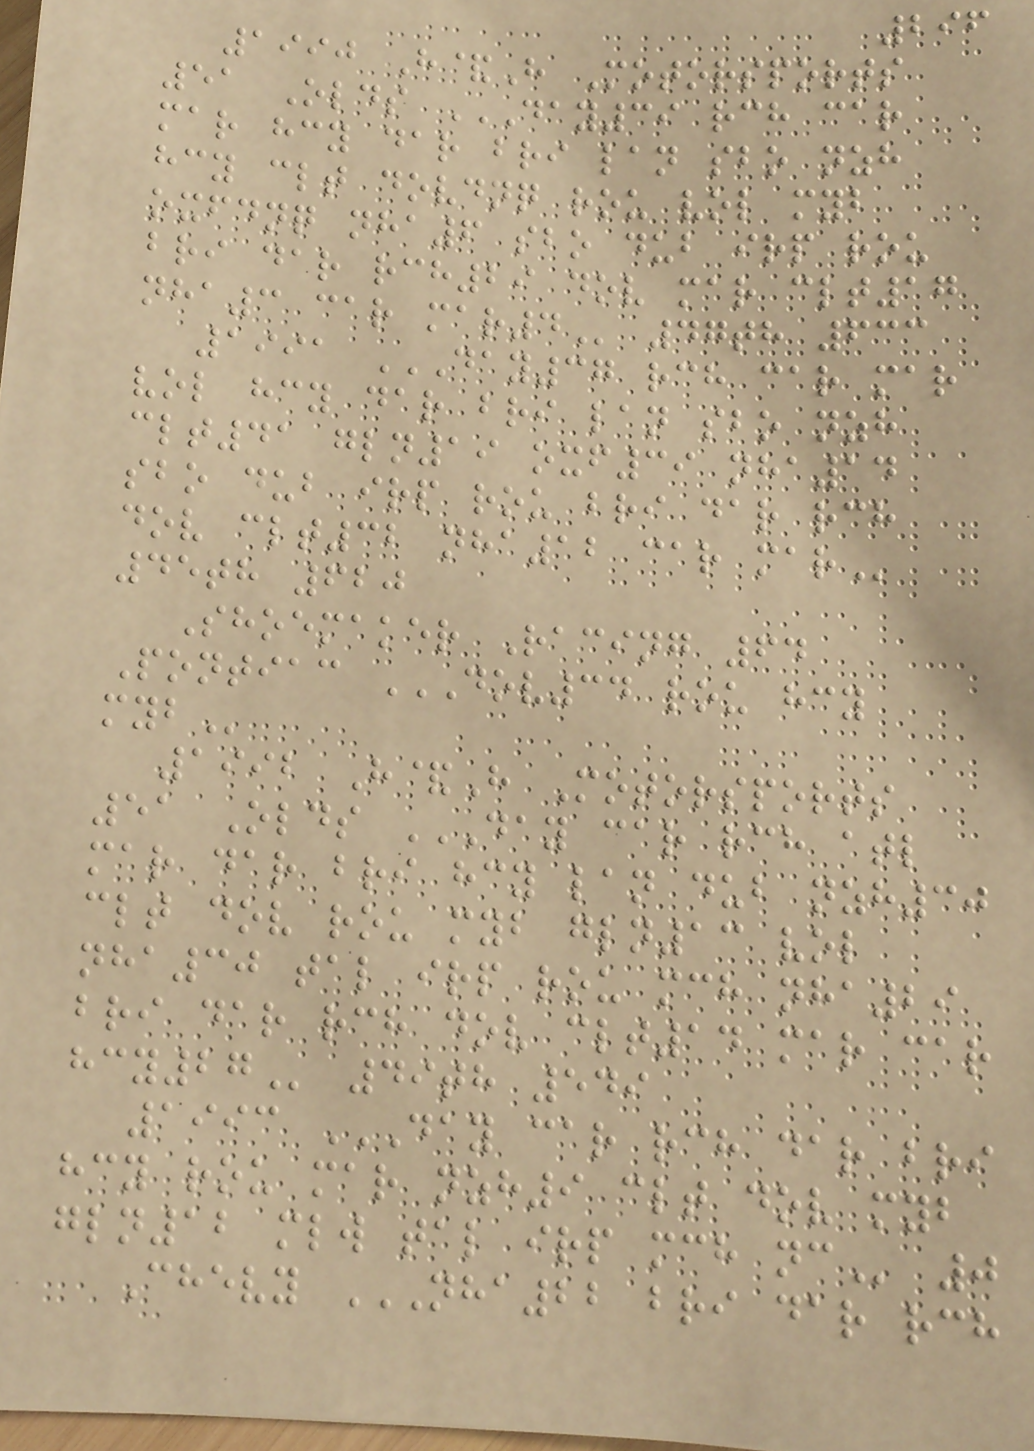296
1990 H&H Motorsports
51 Olds DAY39 RCH CAR
MAR HCY DAR BRI LAN SBO NZH
HCY CLT DOVDNQ ROU VOL MYB
OXFDNQ NHA6 SBO DUB IRP ROU
BRI DAR RCH29 DOV MAR CLT17
NHA3 CAR MAR4 47th 633
1991 DAY37 RCH CAR MAR
VOL HCY DAR BRI LAN SBO NZH
CLT41 GLN19 OXF39 NHA14
SBO DUB IRP ROU BRI DAR RCH
DOV CLT32 NHA12 CAR MAR
45th 620
Shoemaker Racing 64
Pontiac DOV34 ROU HCY
MYB
1992 H&H Motorsports
51 Olds DAY CAR RCH ATL
MAR DAR BRI HCY LAN DUB NZH30
CLT DOV ROU MYB GLN13 VOL
NHA30 TAL IRP ROU MCH NHA29
BRI DAR RCH DOV CLT14 MAR CAR
HCY27 49th 549
1993 DAY CAR RCH DAR BRI
HCY ROU MAR NZH9 CLT DOV MYB
GLN12 MLW TAL IRP MCH NC 0
Chevy NHA22 BRI DAR RCH
